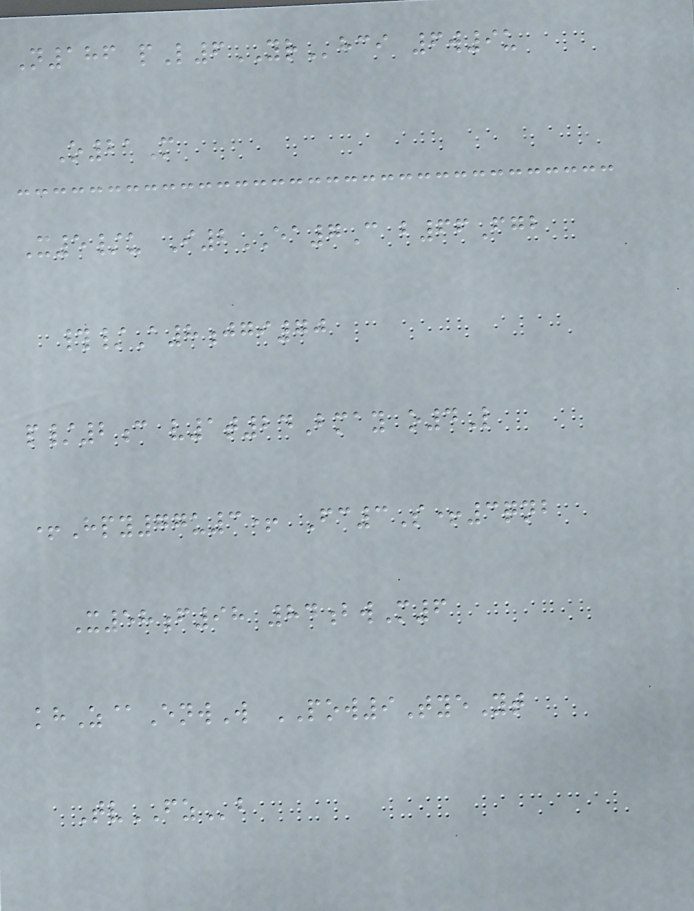N186 pL6YRhci 6w9u
O21M
X5/u I2EA7C b66Fgb
#/A8jgi70
p/2c v1t24Bmay o4L
+Hpy77u3+ Fc3S+3qnb
X58f98 84bwM6
khZ@EnwW POW9TyeYt
TvFZb
